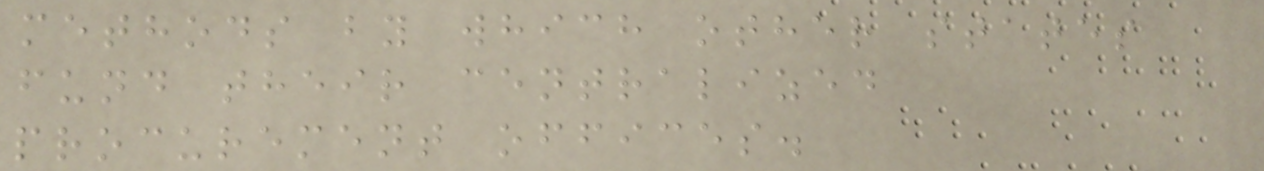methods by which other states
fund their centralized
procurement offices.
